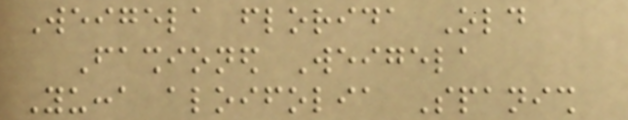Weigela florida Old
Fashioned Weigela
Yucca aloifolia Spanish
